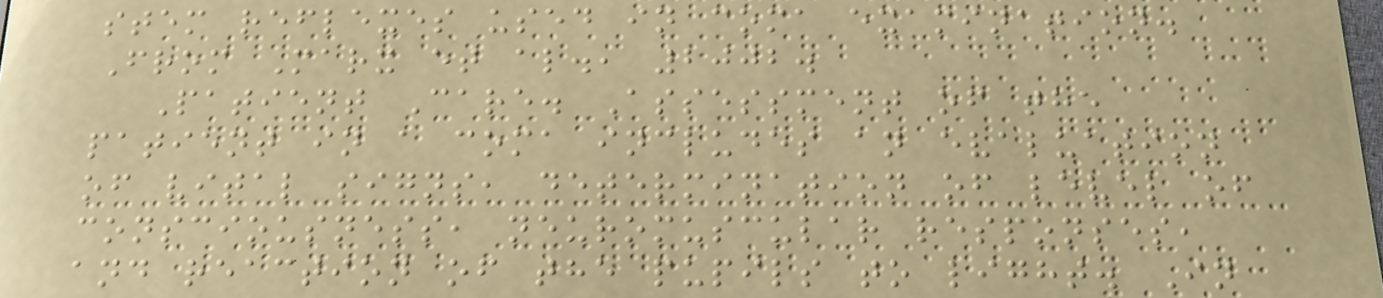stem reflexes used in coma examination.
From Marx et al., 2002.
Patient Care. Assessment of the
patient in a coma includes an evaluation
of vital signs, determination of level of
consciousness, neuromuscular responses,
and reaction of the pupils to light. In
